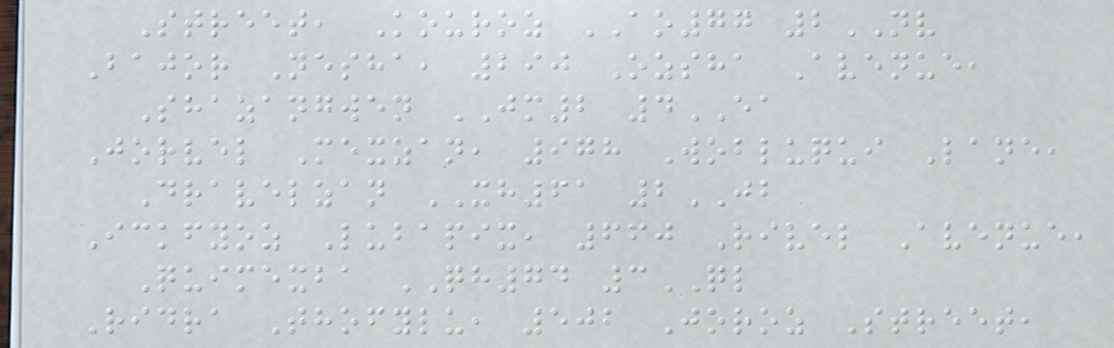Street, Kouroz AO77 2NV
Bajor Nesha, 290 Ozsha Avenue,
Shazangwen JM2 4EA
Jorvel Mexzan, 978 Wobluqui Lane,
Dravelzan XH61 2JB
Ickfyoz Lubapix, 660 Rivel Avenue,
Quimexba QH74 3QL
Ridra Thofylu, 502 Joroz Street,
